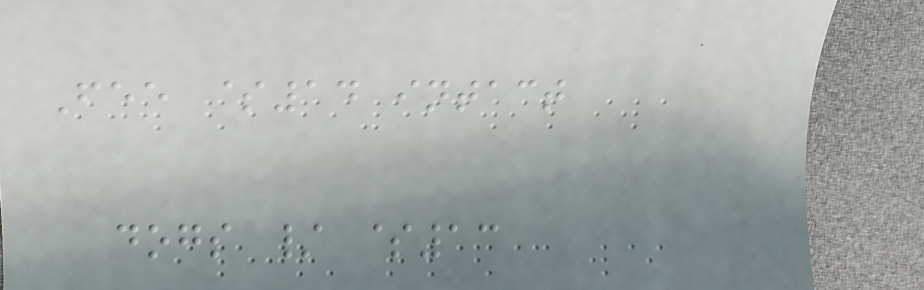Fee $14 intact
dogs / $13
